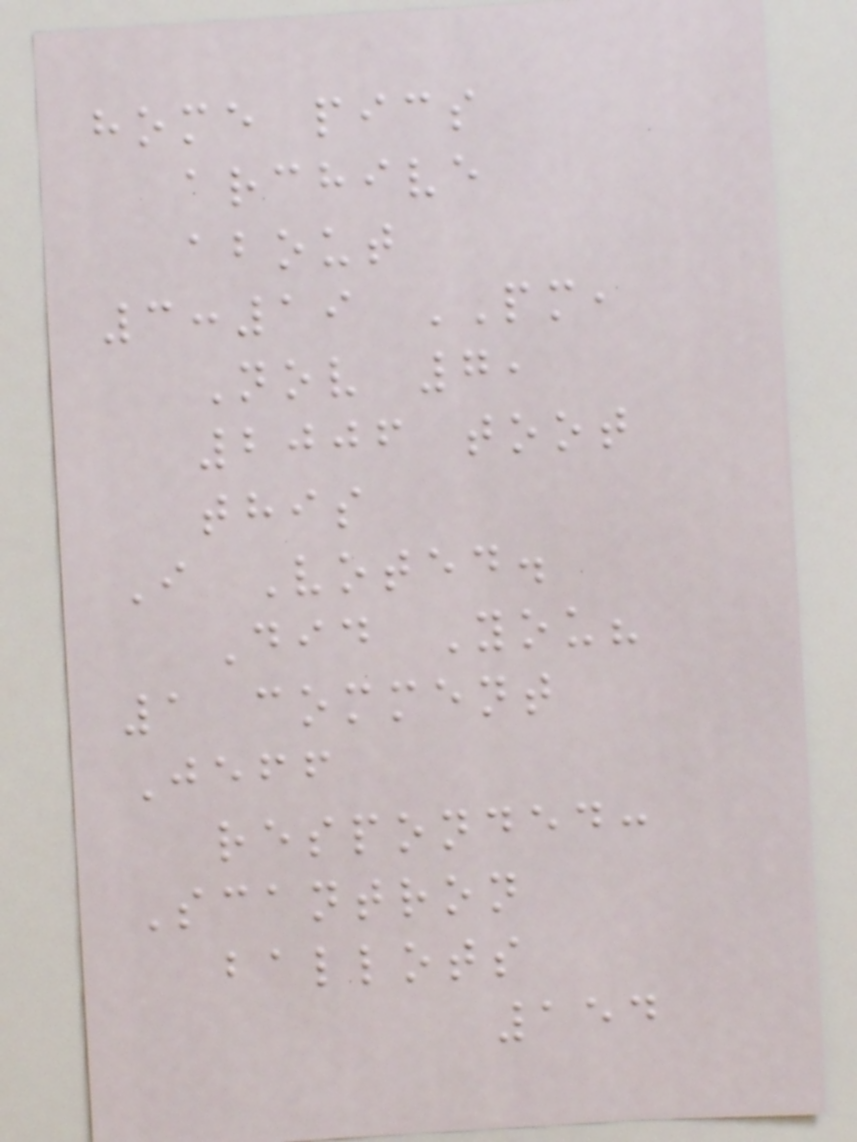home pics
archive
about
3:19 PM,
Nov 7,
2006 toot
this
I Voted.
Did You?
1 comment
Jeff
responded:
Scantron
ballots
154
